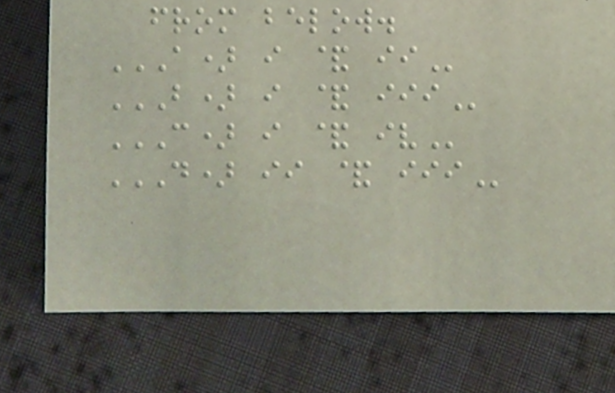from below.
A) I & II
B) I & III
C) I & IV
D) II & III
